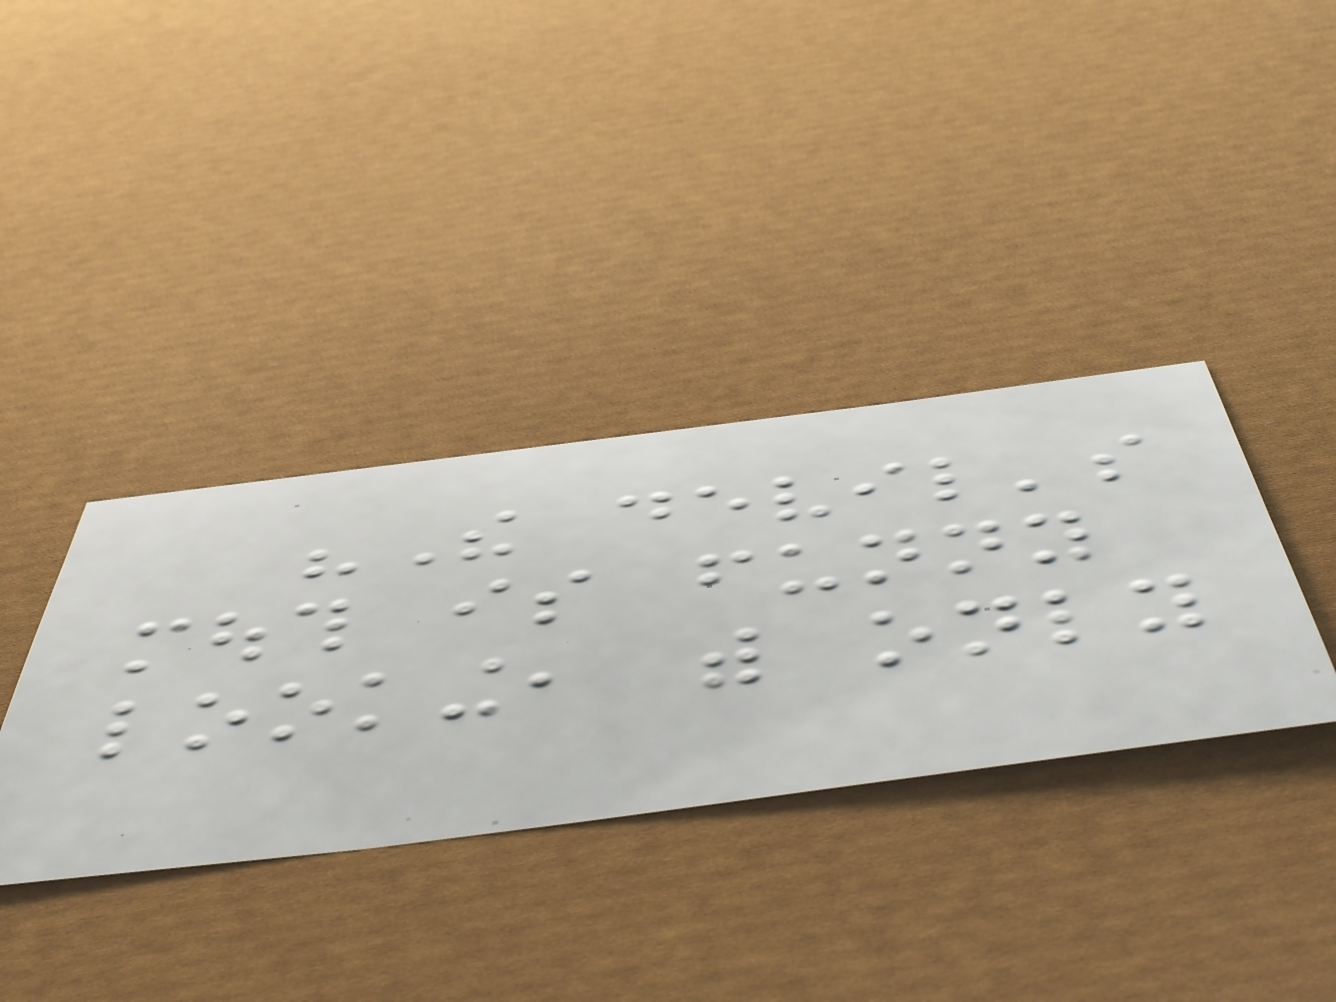"The devil's
mouth is funny
looking, with only
